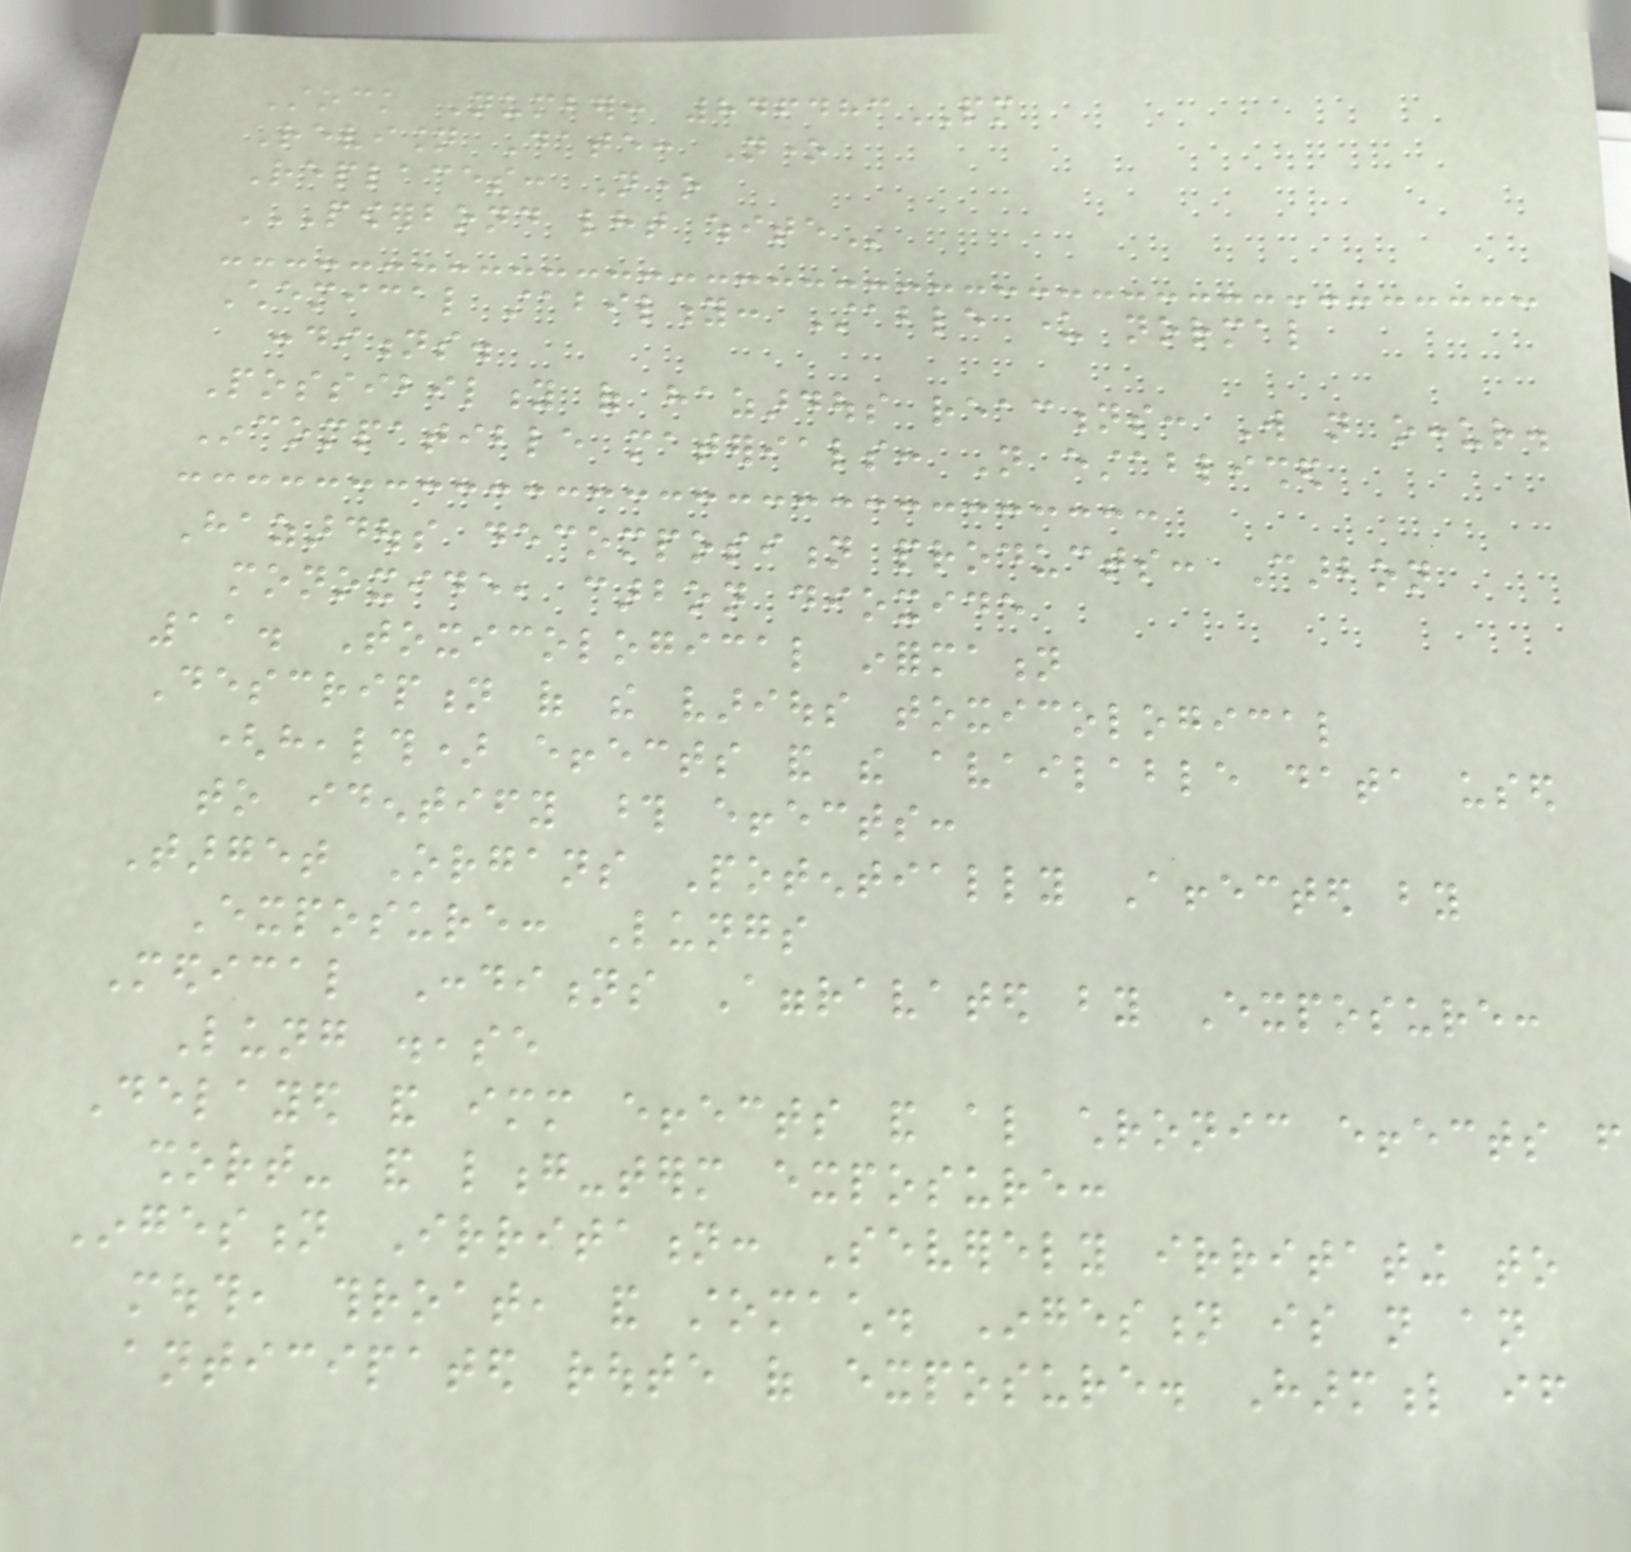Stock Number: 846483PM
Revision Date: None
Replaces: None
POWERBOND LHT WHITE
Chemical stability: Stable under normal
conditions.
Possibility of hazardous reactions: Will not occur.
Incompatible materials: Not established
Hazardous decomposition products: Carbon
monoxide, carbon dioxide
11. Toxicological information
Description of the various toxicological
(health) effects and the available data used
to identify those effects:
Target Organs Potentially Affected by
Exposure: Lungs
Medical Conditions Aggravated by Exposure:
Lung disease
Delayed and immediate effects and also chronic effects from
short- and long-term exposure:
Ingestion Irritation: Severely irritating to
mouth, throat, and stomach. Ingestion is not an
anticipated route of exposure. Harmful if
